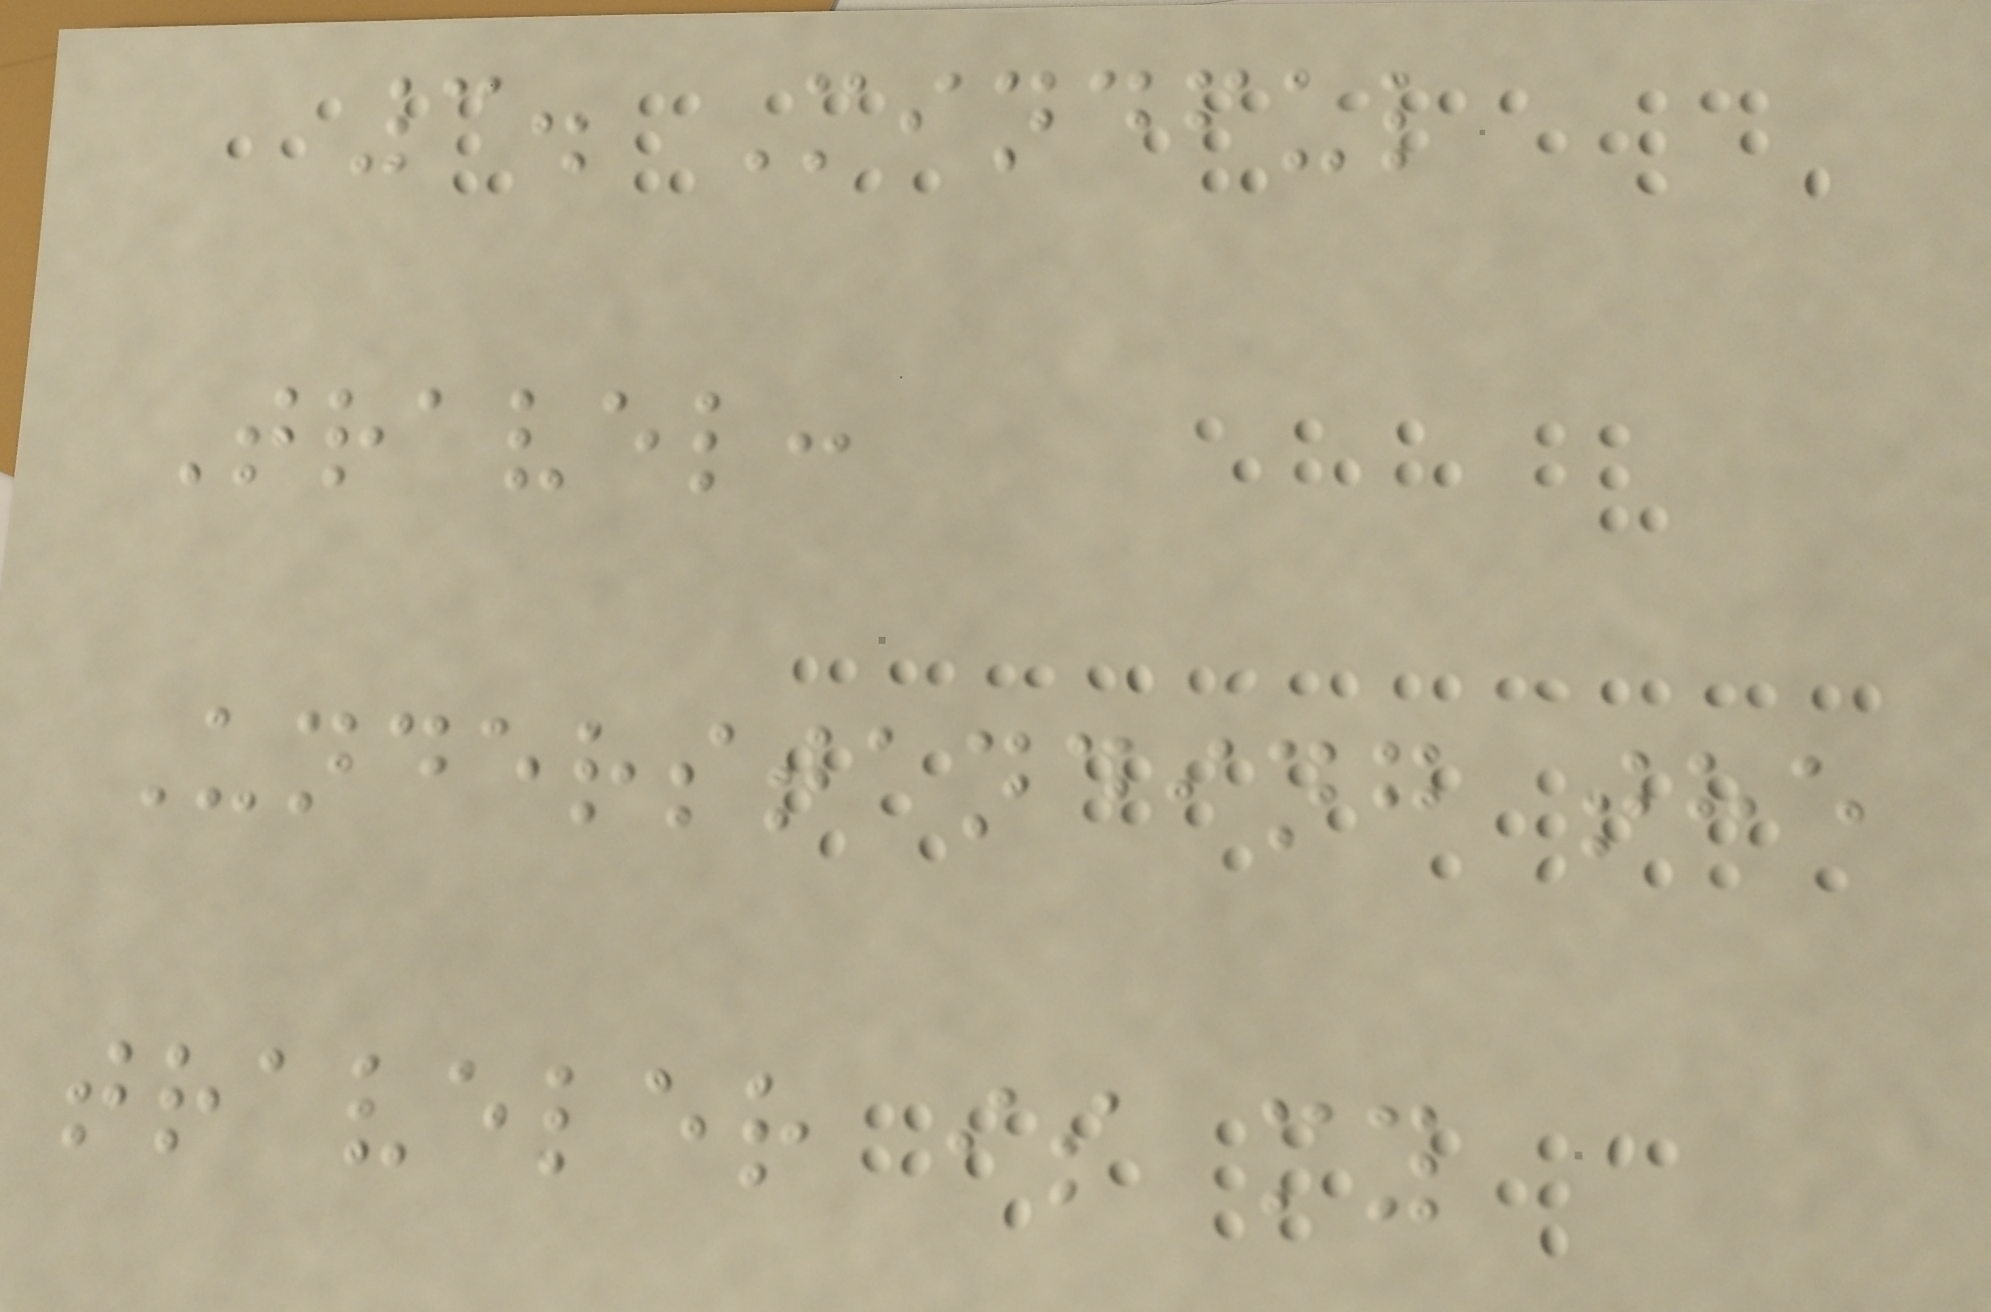3. Mindful
Travel:
Understanding the
traveler is my
